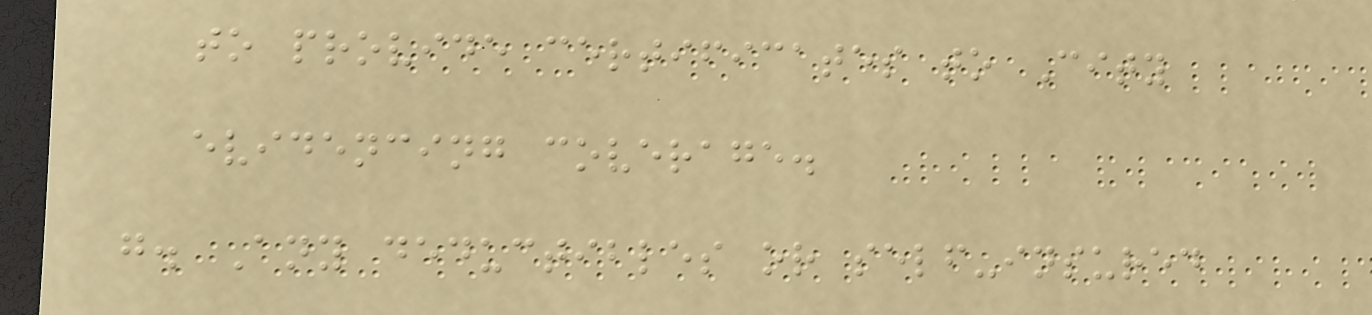to provide certificates to City
evidencing coverage.
g. Any deductibles or self-insured
